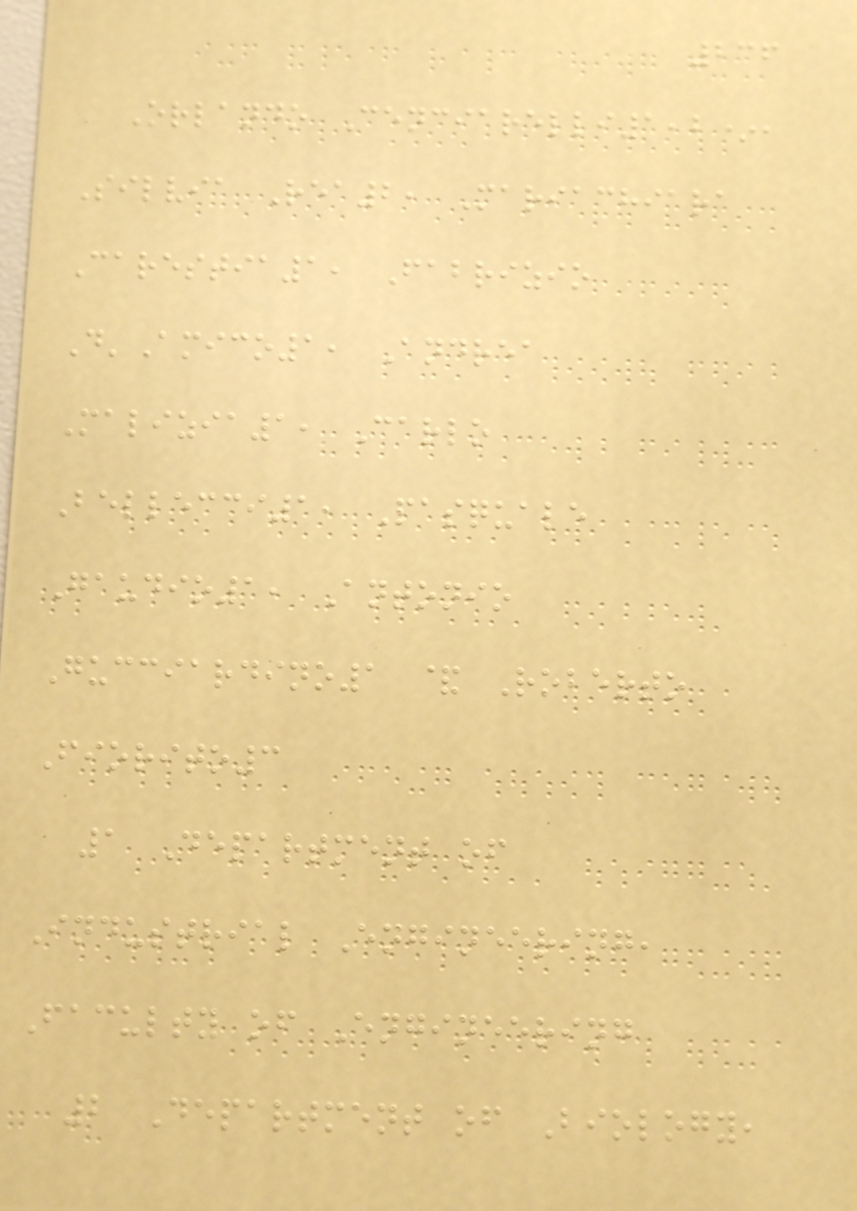236
Orlando Cenciarelli1,2*,
Silvia Rea2, Mariachiara
Carestia1, Fabrizio
D'Amico1, Andrea
Malizia1, Carlo
Bellecci1, Pasquale
Gaudio1, Antonio
Gucciardino1 & Roberto
Fiorito3
1 Department of
Industrial Engineering,
Faculty of Engineering
2 Department of Biology,
